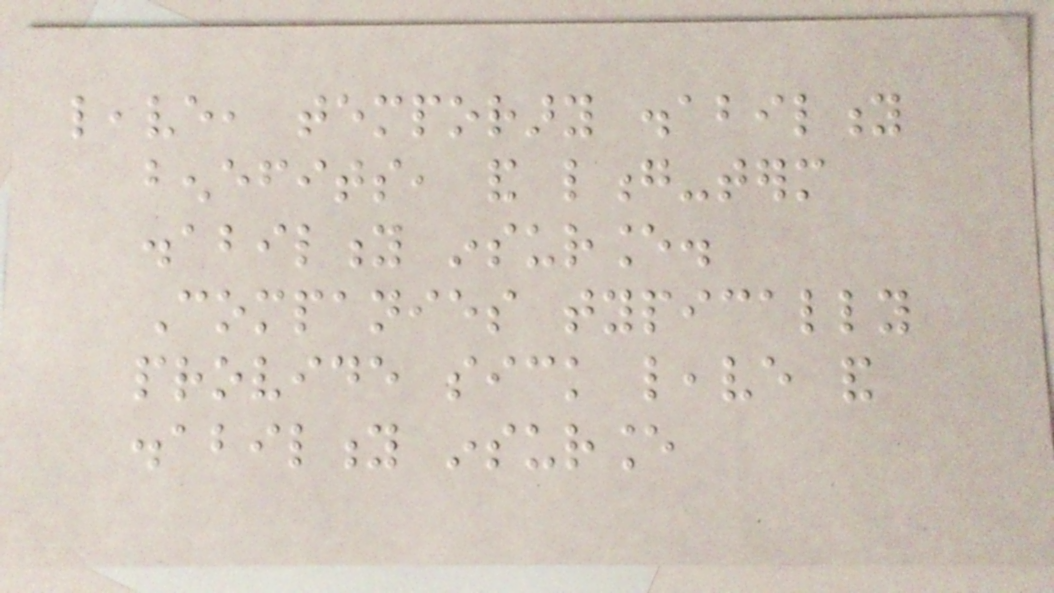leave, temporary disability
benefits, and long-term
disability insurance.
Companies typically
provide sick leave and
disability insurance
